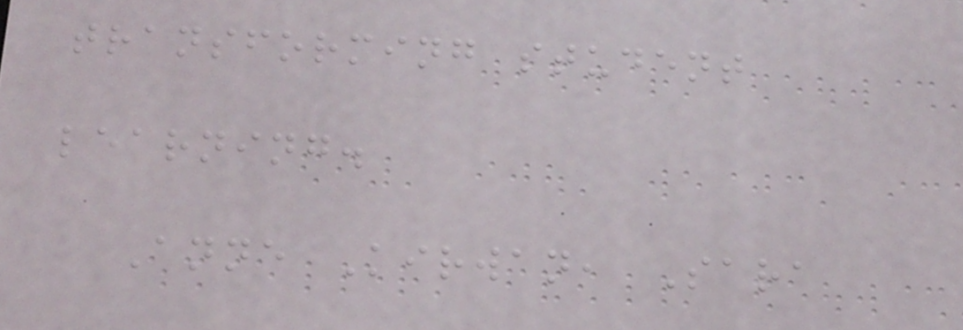transforming student
learning.
Anne Kirwan, Sara
